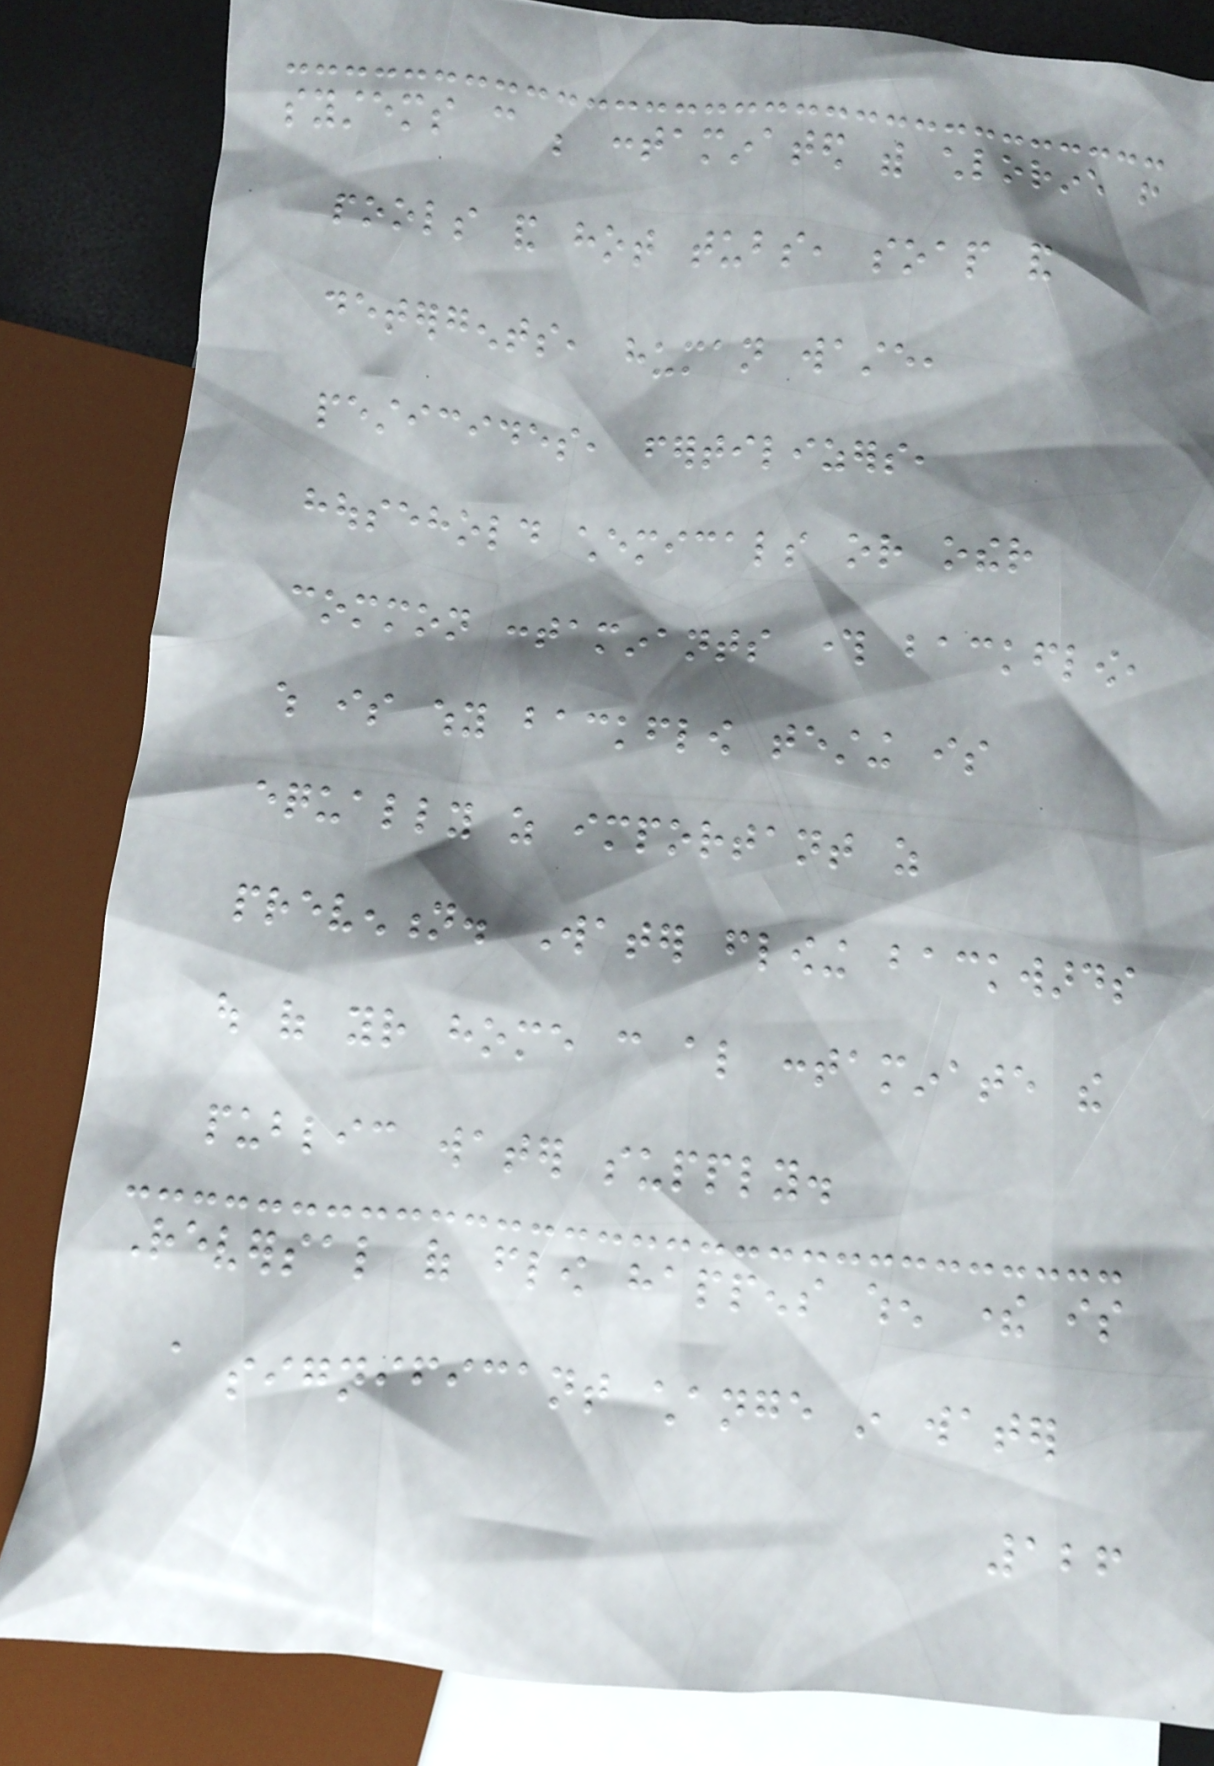systems can be contaminated with chlorine from
pools and hot tubs, soap and
detergents, human waste,
pesticides, fertilizers,
household chemicals or other
common contaminants through backflow,
which is why backflow testing is
equally as important as
prevention. Water flowing backwards
out of your home can also contaminate the
public water supply.
Reversal of flow happens when there is
a significant change in water
126
